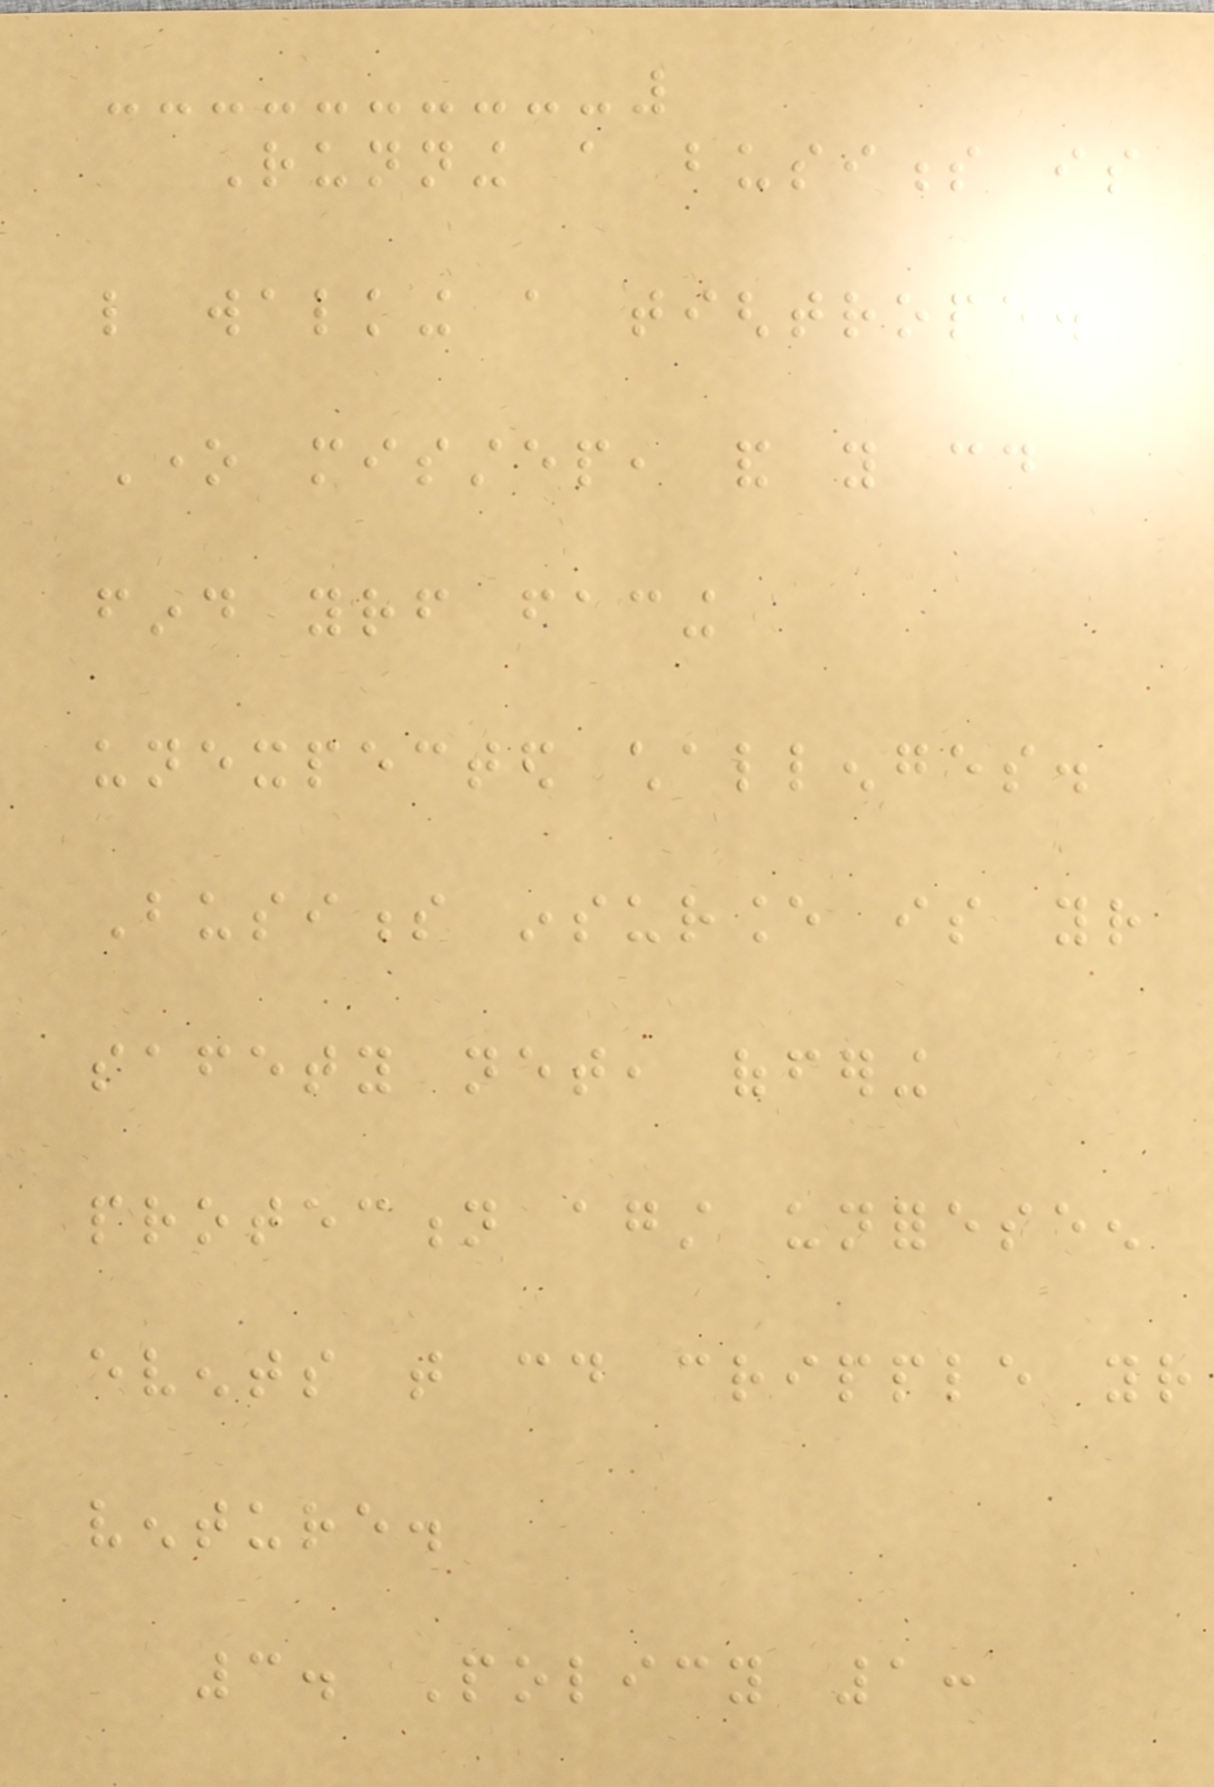Running a business is
like walking a tightrope.
One misstep, and you could
find yourself facing
unexpected challenges.
Business insurance is your
safety net, offering
protection against unforeseen
events that could cripple your
venture.
3. Policy 1:
